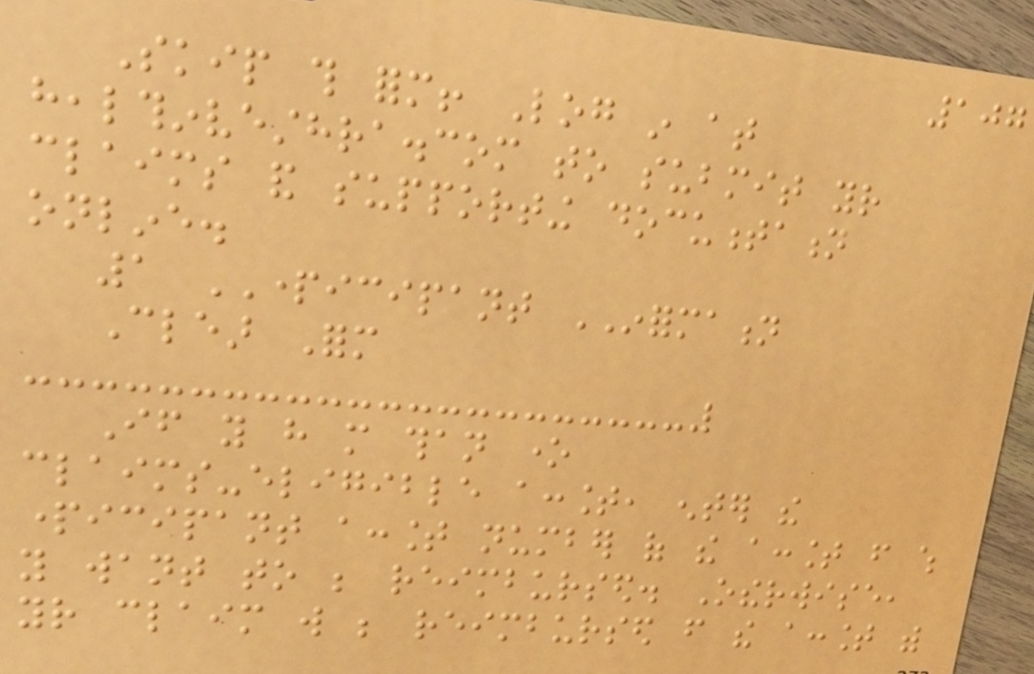107
Skip this form! Log in at
healthinvesthra.com to submit your
claims and supporting documentation
online.
1 PARTICIPANT INFORMATION
Clear Form
If you have more than one
claims-eligible account, enter the
participant account number of the account from which
you want to be reimbursed. Otherwise,
your claim will be reimbursed from the account with
